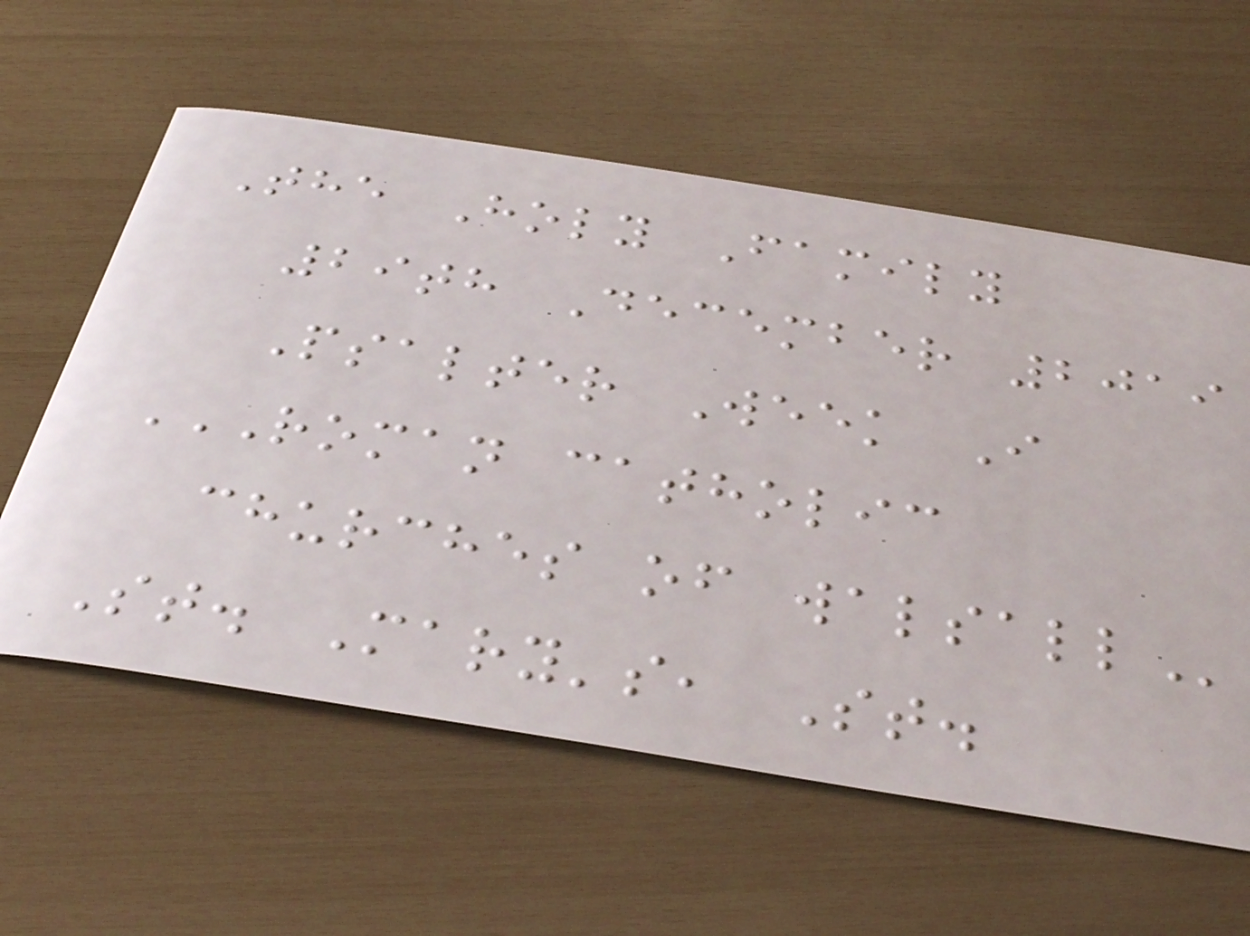The Holy Family
29th December 2019
Psalter Week I
ROMAN CATHOLIC
CHURCHES OF WALSALL
St. Mary's, St.
